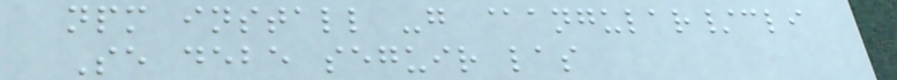npm install -g @angular/cli
Se debe seguir las
